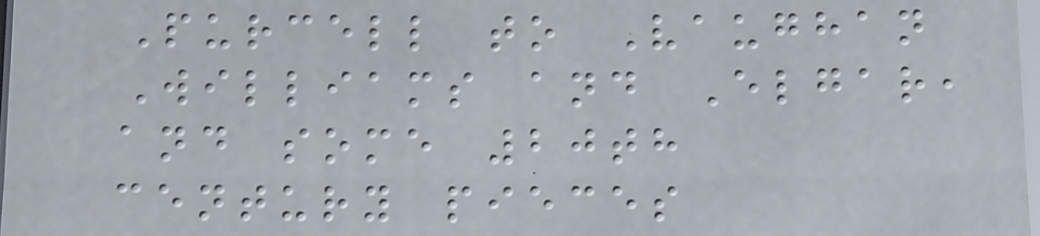Purcell to Vaughan
Williams and Elgar,
and some 20th
century pieces
